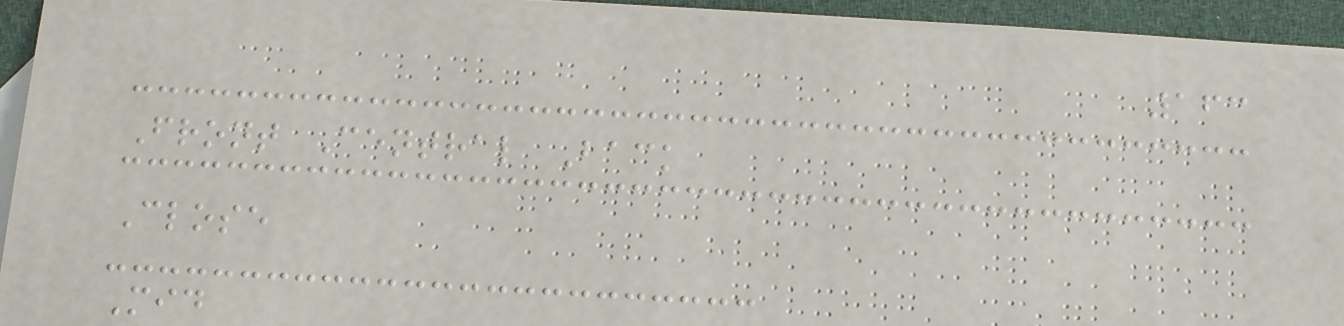163
Front Central Back
Close
Mid
